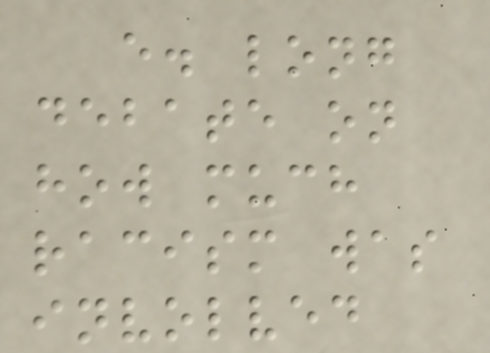e. long
debate on
how much
racism was
involved
